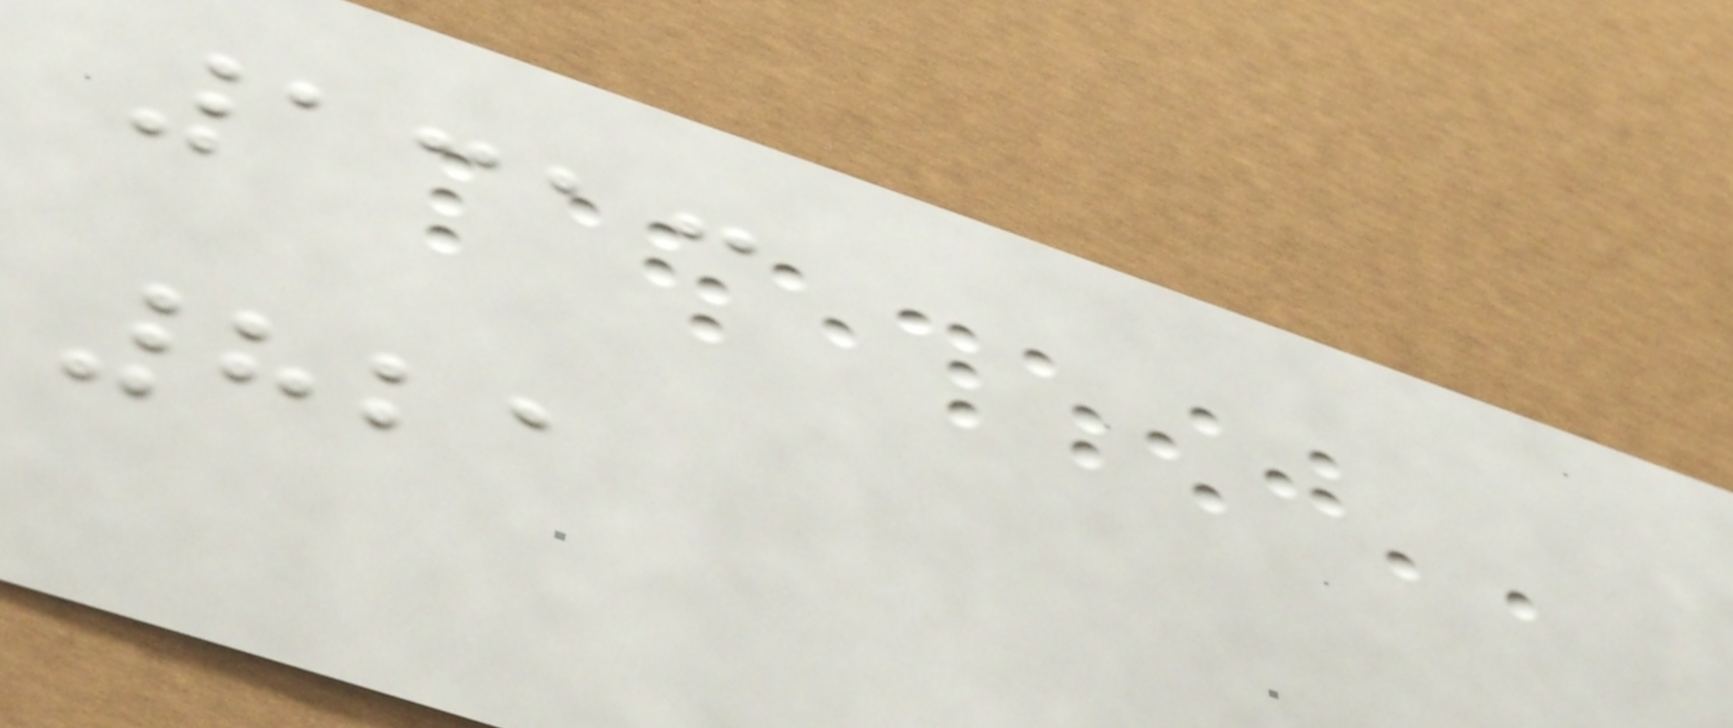1313
821
